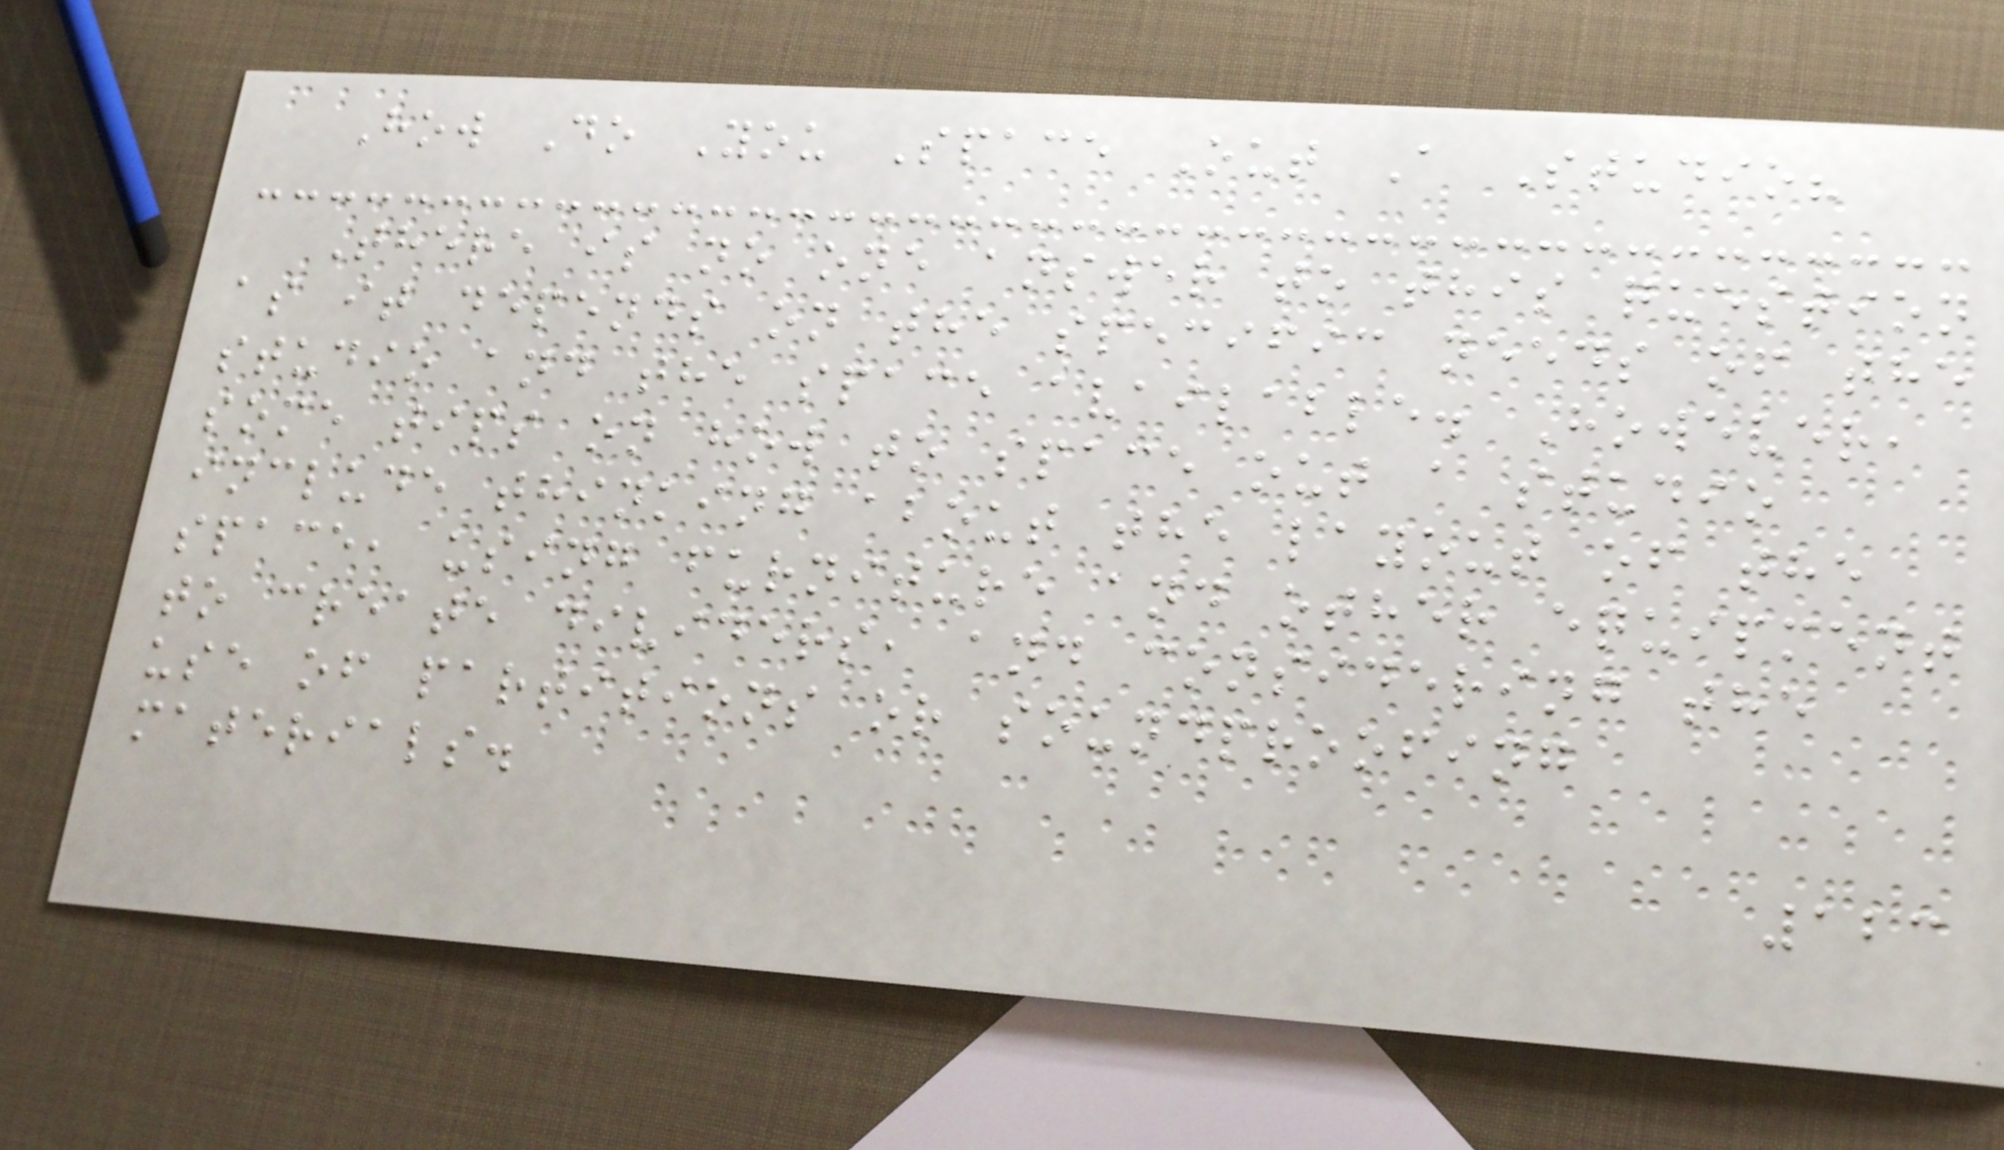How Do You Space Out A Studio?
There is no one answer to this question
as it depends on the specific needs of the
studio and the space available. However,
some tips on how to space out a studio
include thinking about the layout of the
space, using furniture and other equipment
to create dividers, and considering the
use of partitions or soundproofing
materials.
123
